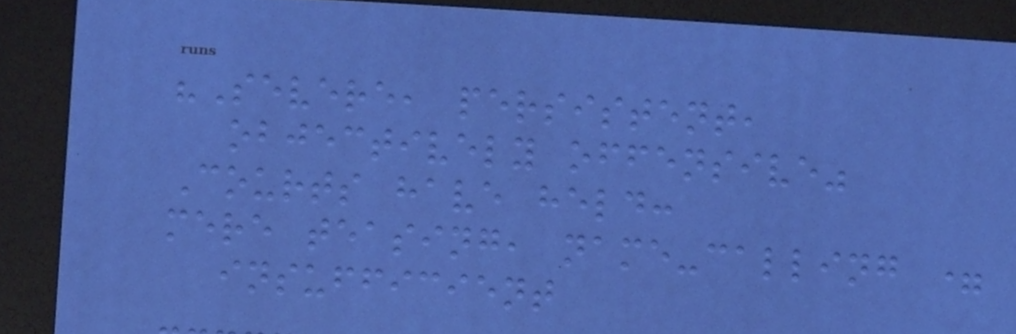"Severe, persistent,
objectively offensive"
Courts have held:
mere teasing, name-calling =
insufficient
